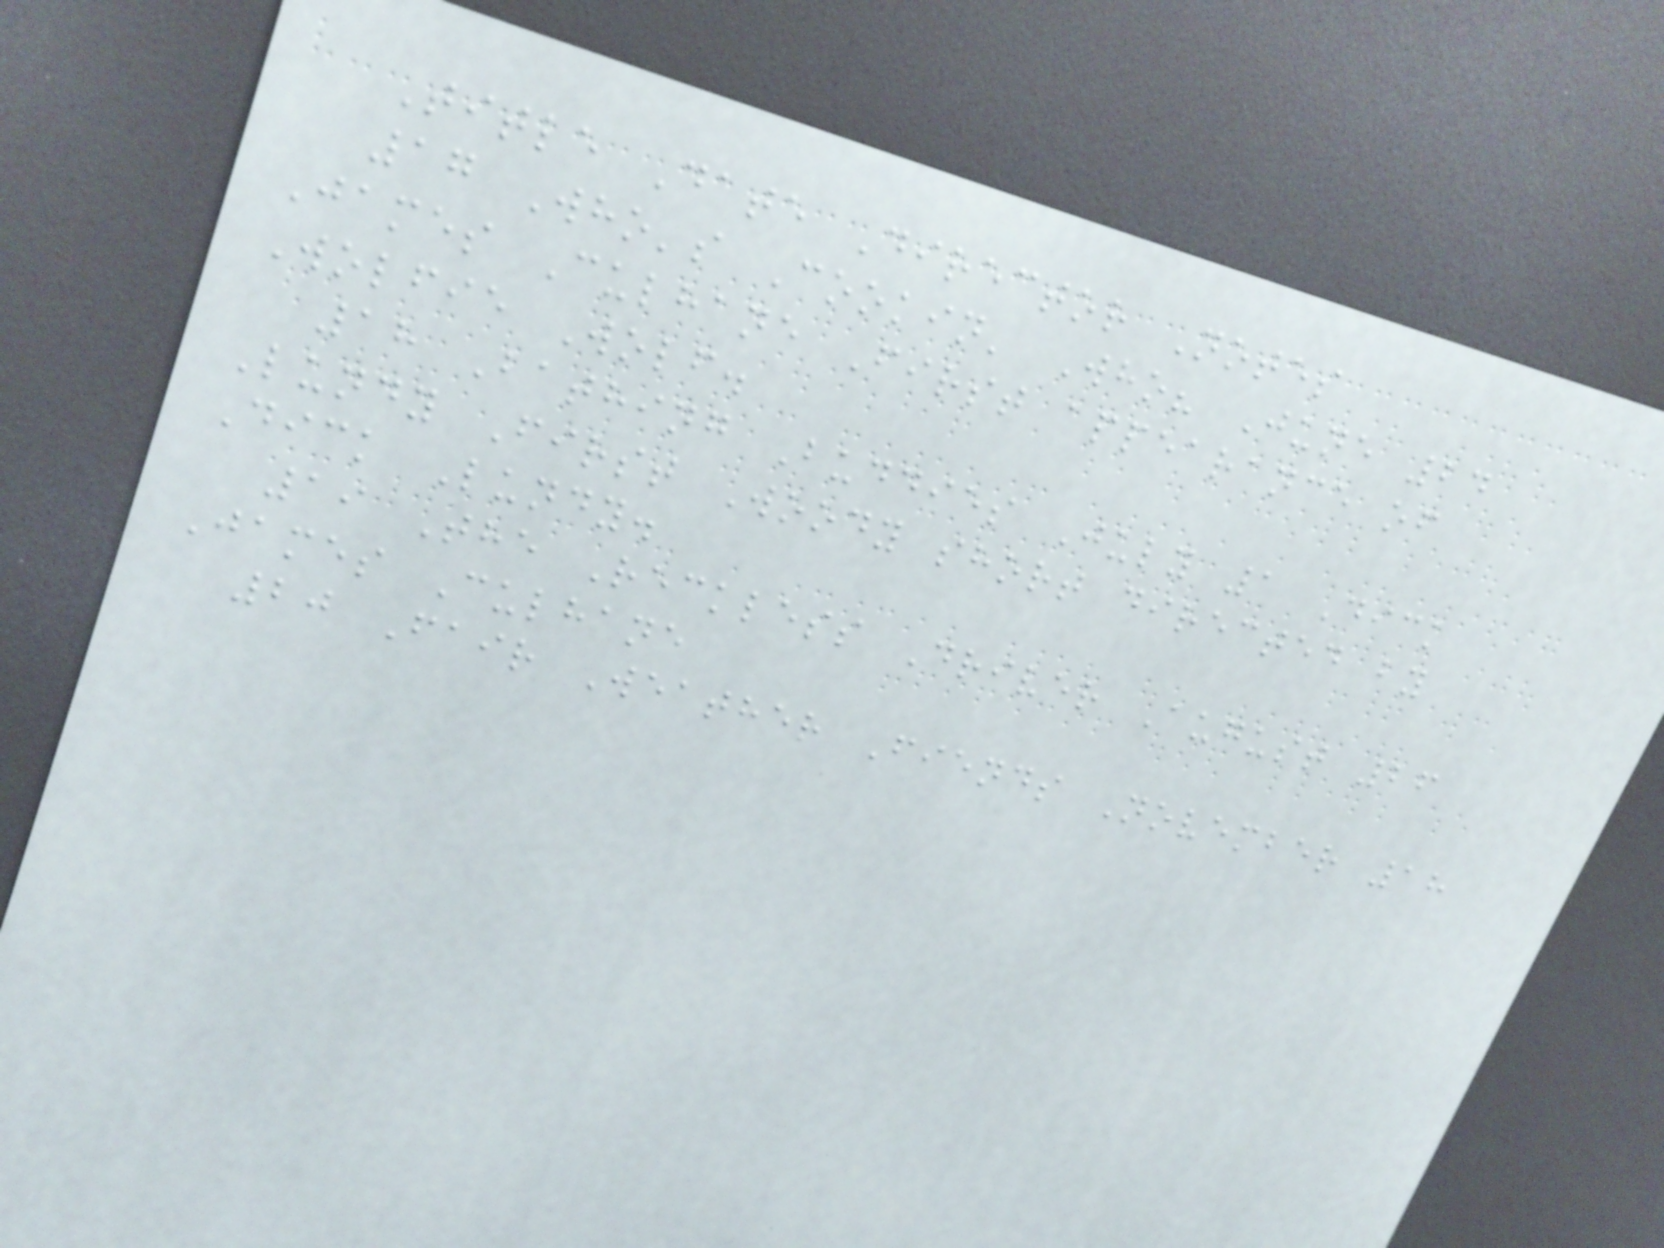Title Date Director Notes
17 Who's Cookin' Who? June 24
James Culhane First appearance of
Wolfie Wolf.
18 Bathing Buddies July 1 Dick
Lundy First Woody short directed by
Dick Lundy.
19 The Reckless Driver August 26
James Culhane
20 Fair Weather Fiends November 18
